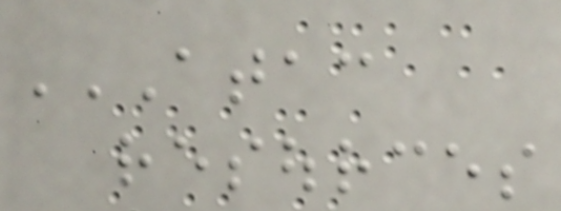ATAC
RESOURCES
